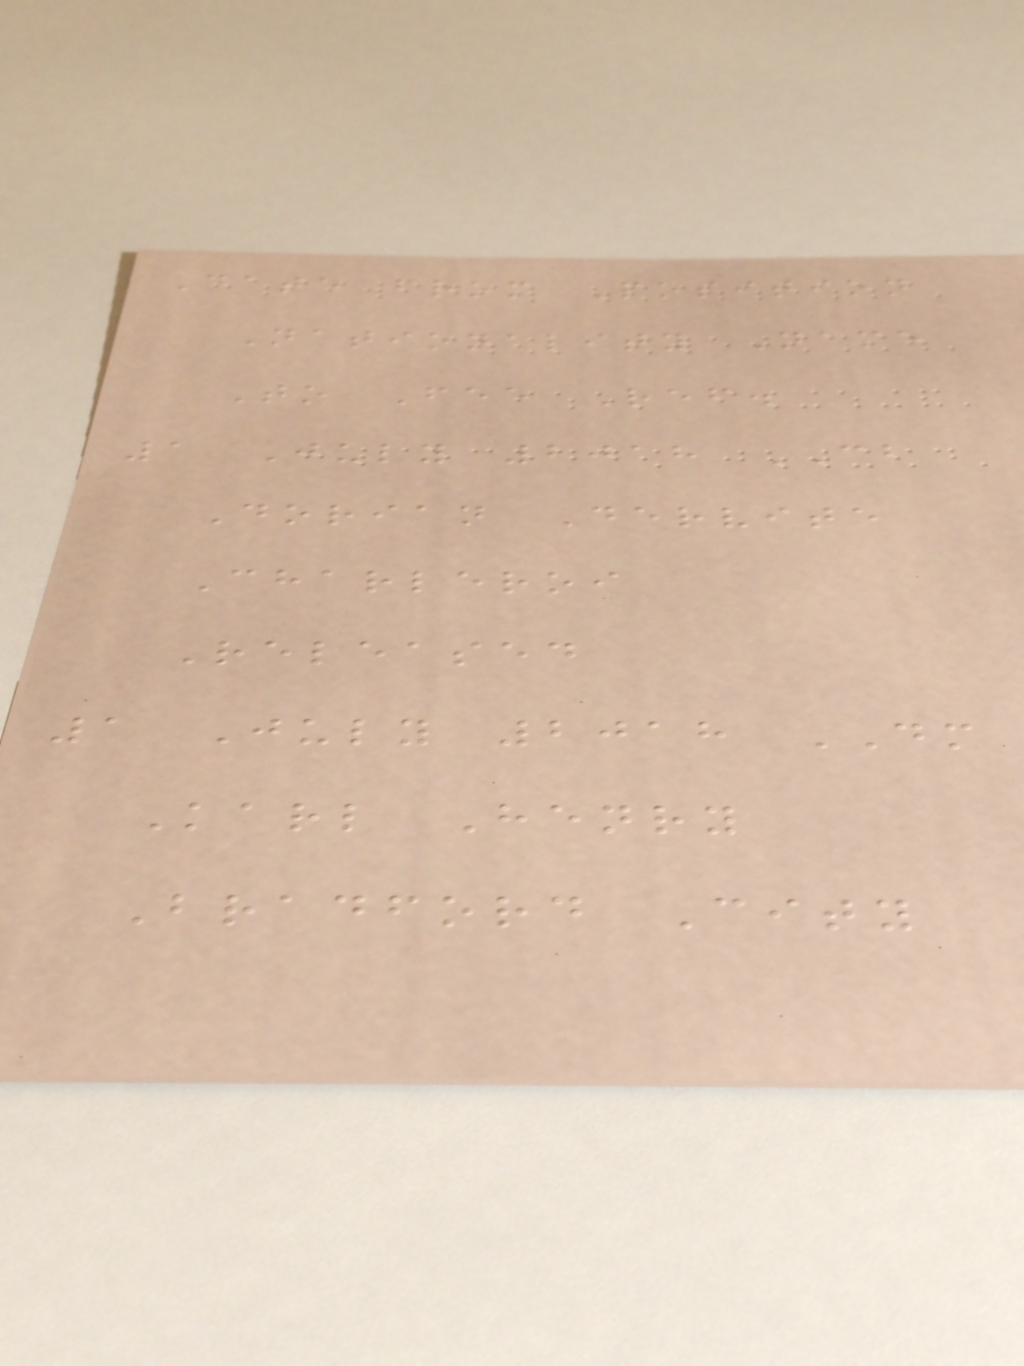Date from Position
Nationality Name
To Fee Ref.
1 July 2018 CB
Dorian Dervite
Charleroi
Released
1 July 2018 DM
Karl Henry
Bradford City
